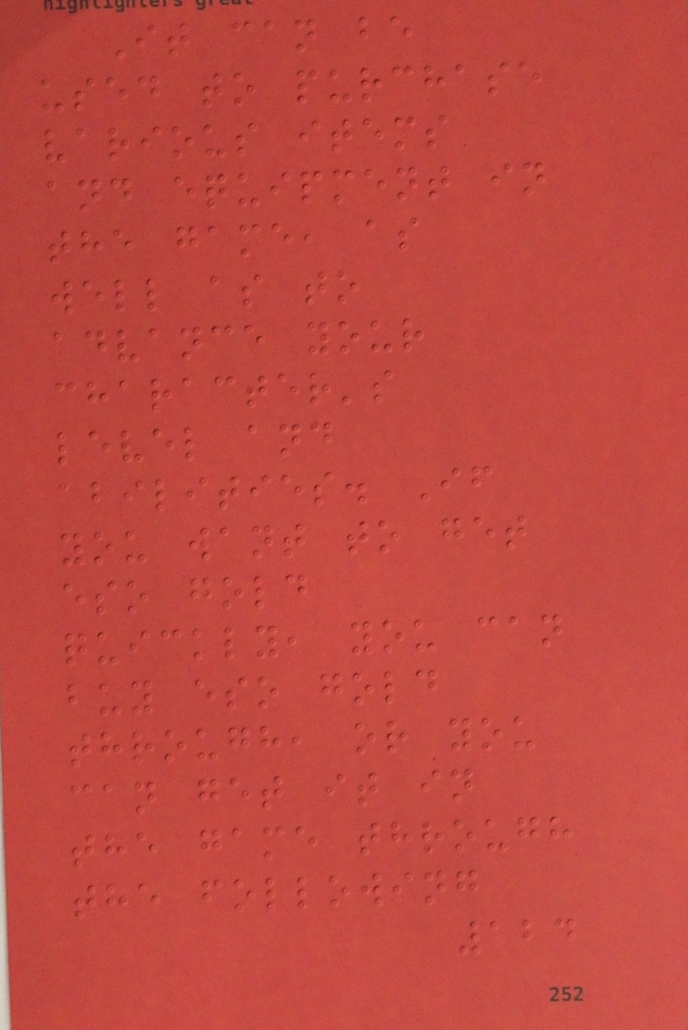It can be
used to purchase
various items
and equipment in
the game, as
well as to
advance your
character's
level and
abilities. If
you want to get
eso gold
quickly, you can
buy eso gold
through, or you
can get it in
the game through
the following
124
